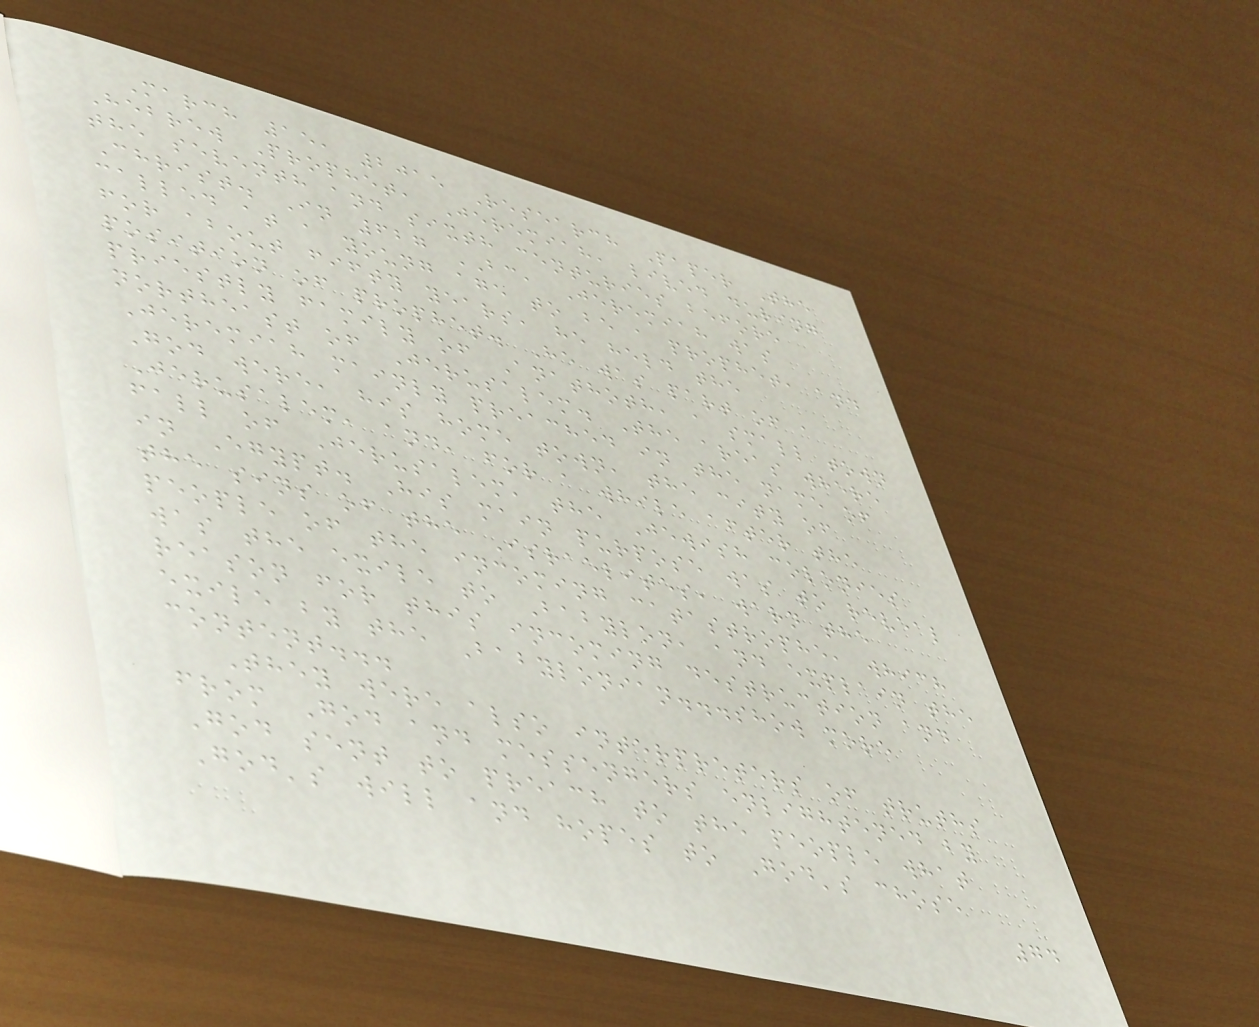March 15, 2015 Research Paper The
Hebrew Prophet, Jeremiah, lived during
the seventh and sixth centuries before
Christ. In 627 BC, Jeremiah was
called at a young age to be a prophet, and
for about fifty years, he held the
position of prophet. He was part of a
priestly family of Anathoth, a small town
northeast of Jerusalem. The areas where
Jeremiah mainly preached in the name of
God were, his home town, the city of
Jerusalem, and, for a while after the
fall of Jerusalem, the Jewish colonies
in Egypt. His main purpose was to reveal
the sins of the Israelites, warn the
people of the incoming catastrophe, which
was the exile to Babylon, and explain the
reason for this incoming destruction and
exile by the Babylonian...show more
content...
They were also interpreters of truths
from God and messengers enlightened by
God sent to preach to the people what
God's will and hopes to God's chose
74
